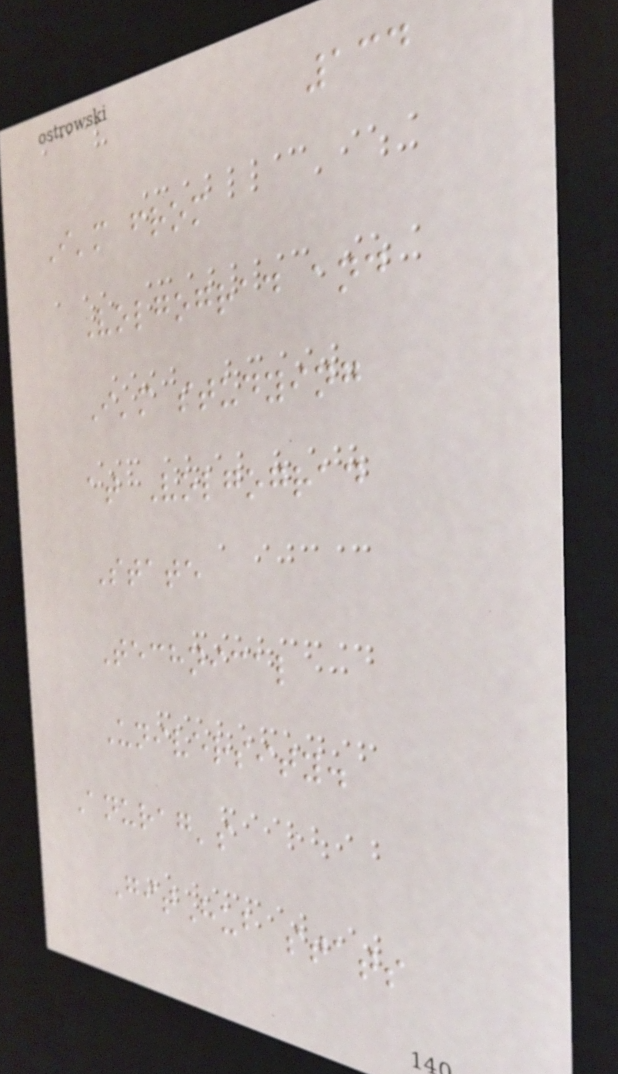134
I'm from
Volgograd and
I'm studying
at Volgograd
State
Technical
University.
Anurag's
GitHub stats
